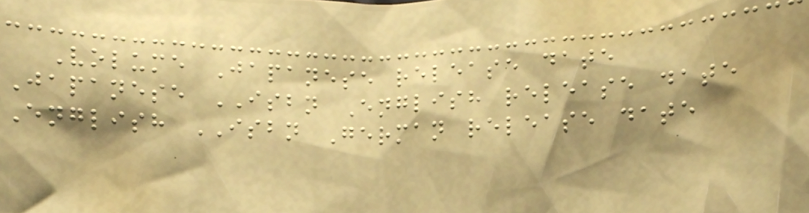Volume Japanese release date
Japanese ISBN English release date
English ISBN German release date
